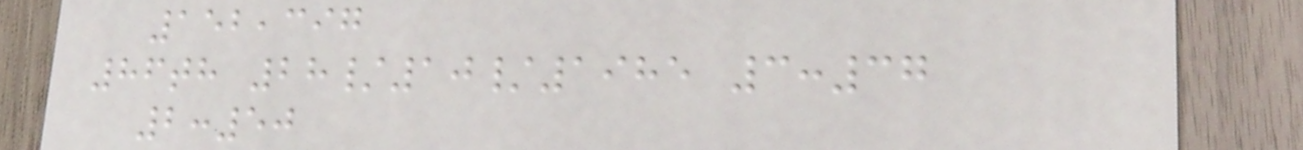152,397
86th 28/10/1985 3:37
2:50
